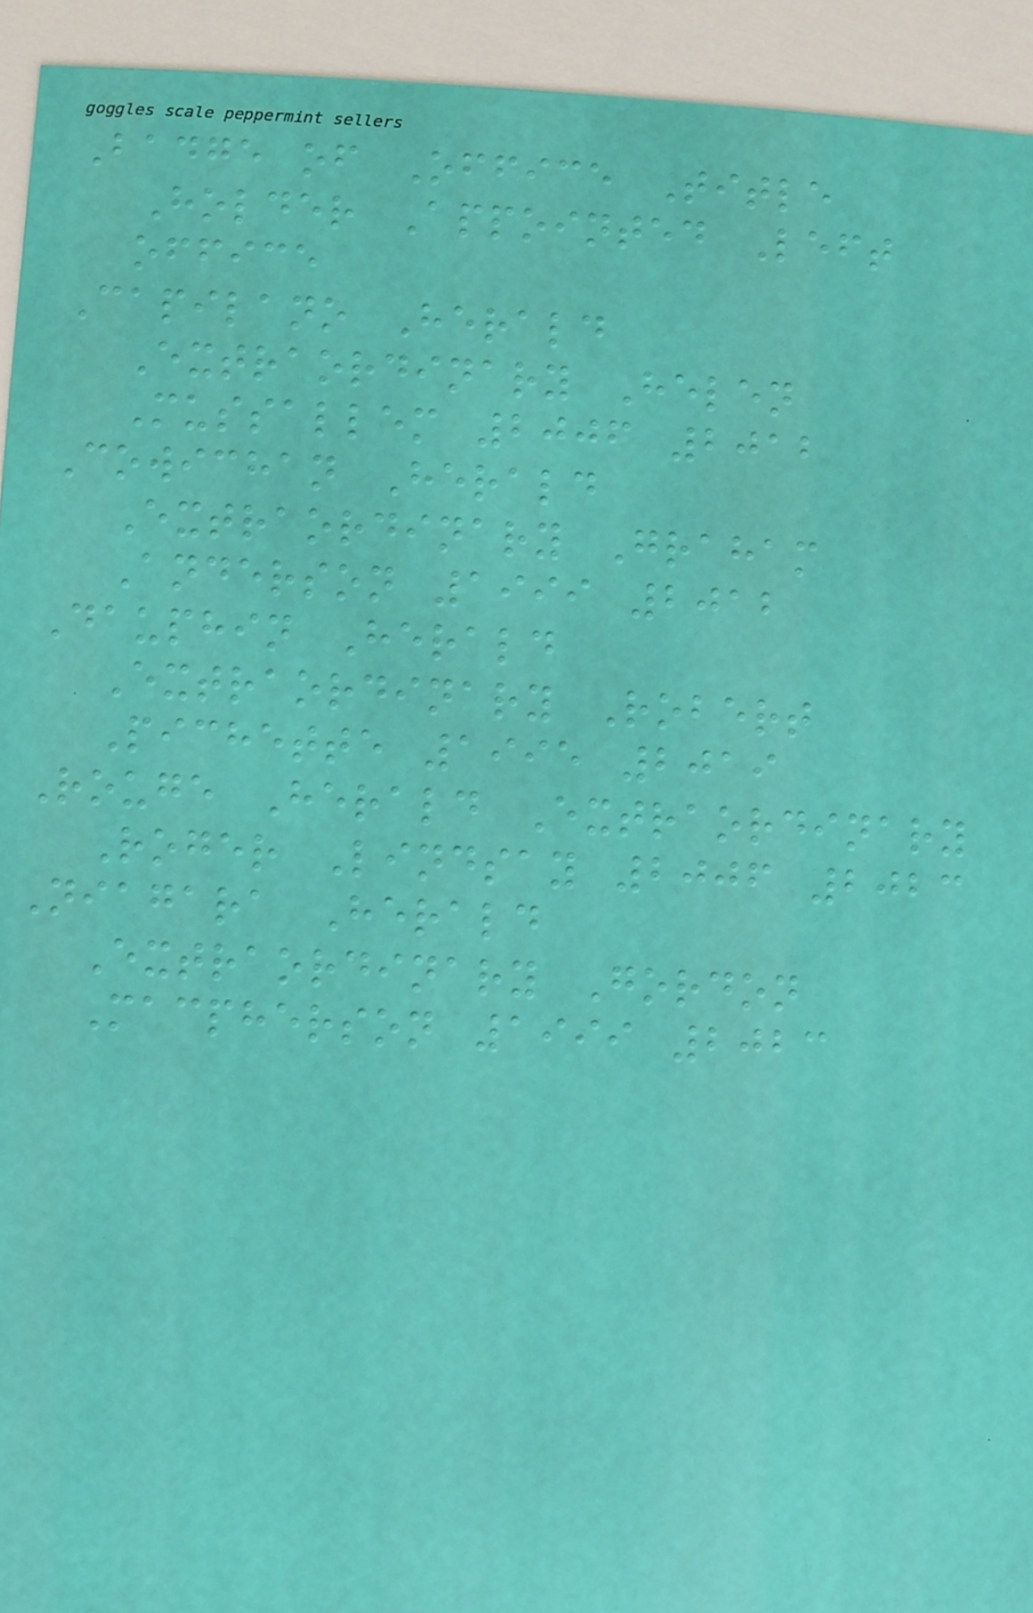Badge of Office Title
Holder Appointed Left
office
Capilano Herald
Extraordinary Helen
Mussallem 2006 2012
Cowichan Herald
Extraordinary Graham
Anderson 1999 2012
Dauphin Herald
Extraordinary Robert
Pichette 1995 2019
Rouge Herald Extraordinary
Roger Lindsay 2006 2023
Niagara Herald
Extraordinary Gordon
Macpherson 1999 2023
